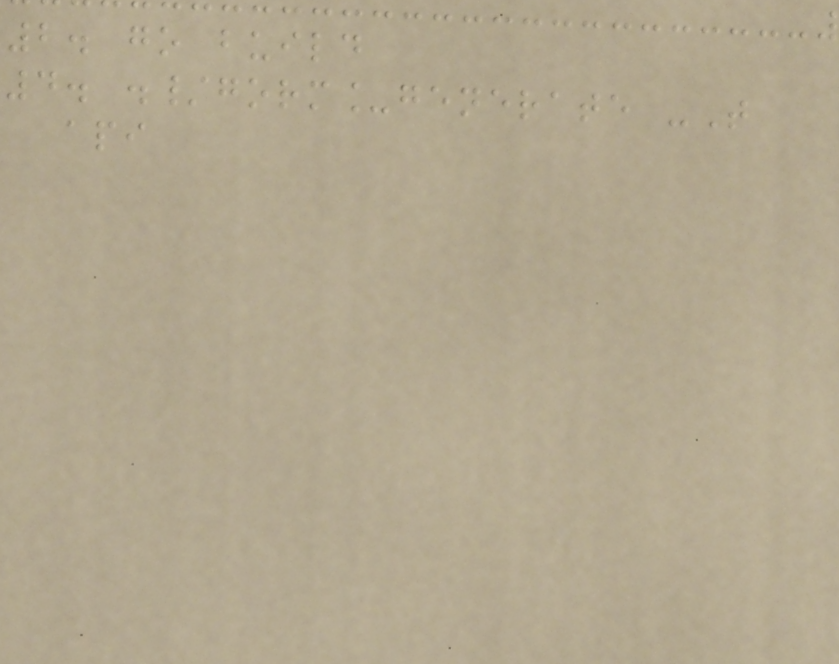2. go build
4. ./gorm_generate -T
api
